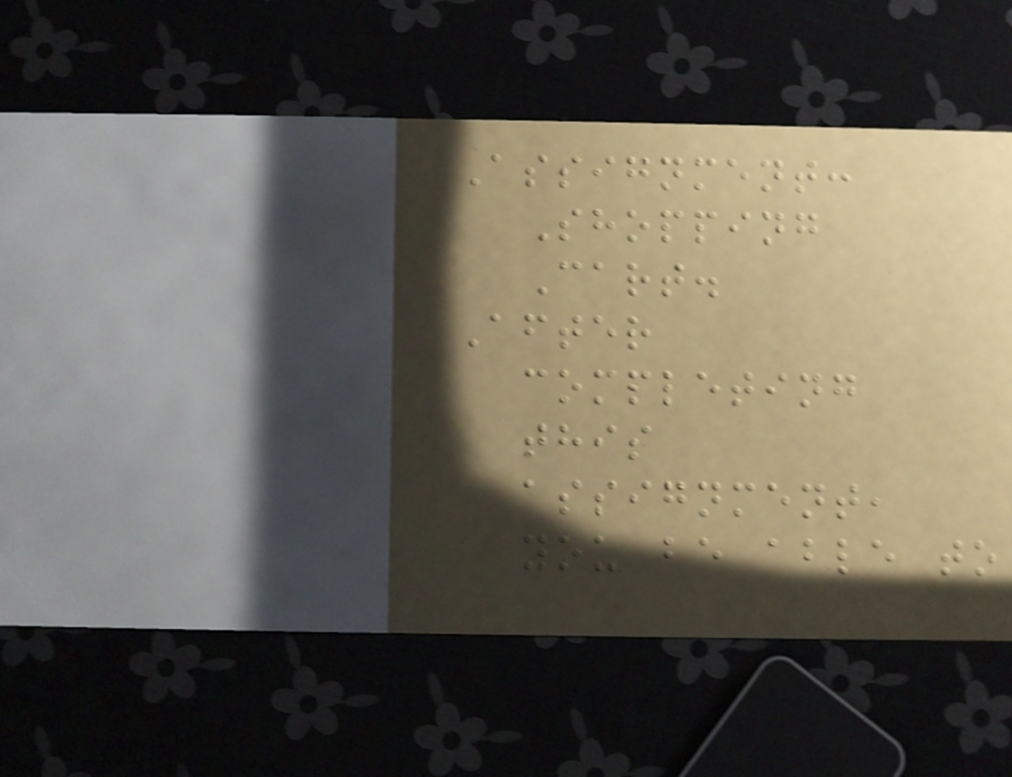Assignment:
Shopping
Cart.
After
completing
this
assignment,
you be able to
